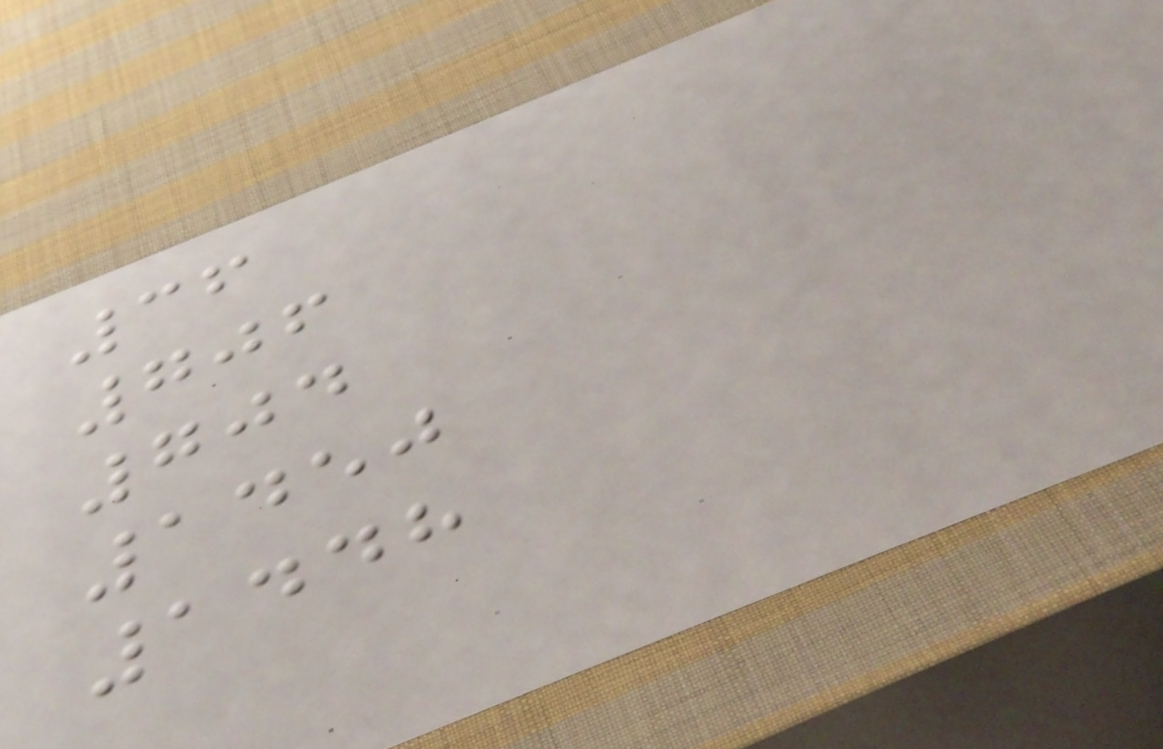36
706
704
1450
1448
